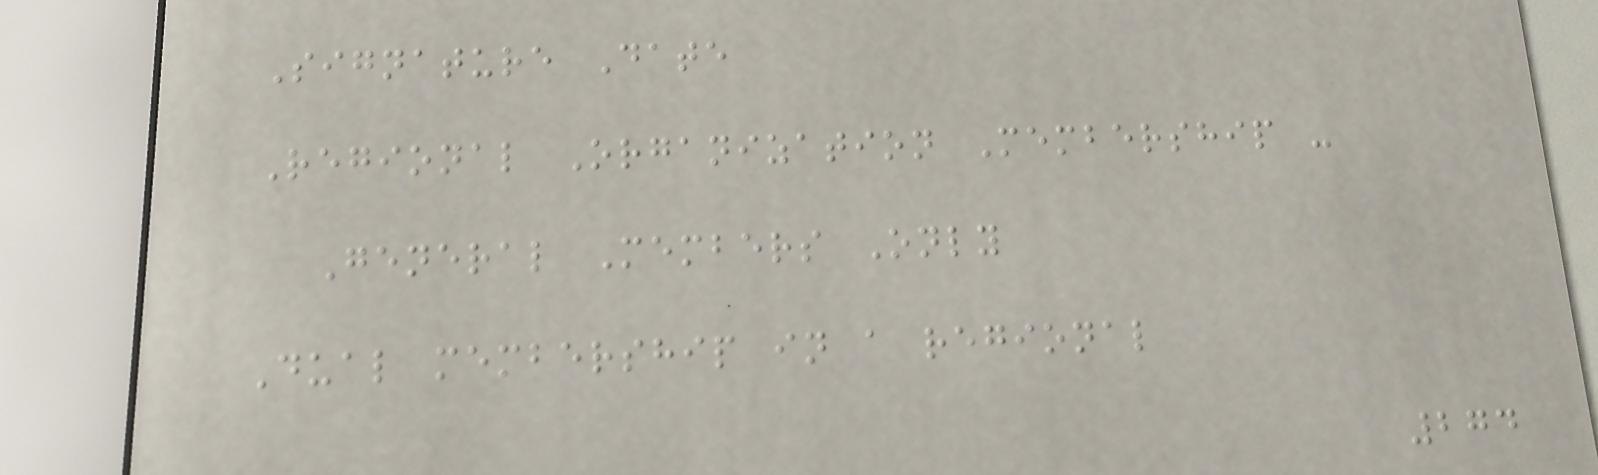Signature Date
Regional Organization Membership -
General Members Only
Dual membership in a regional
274
